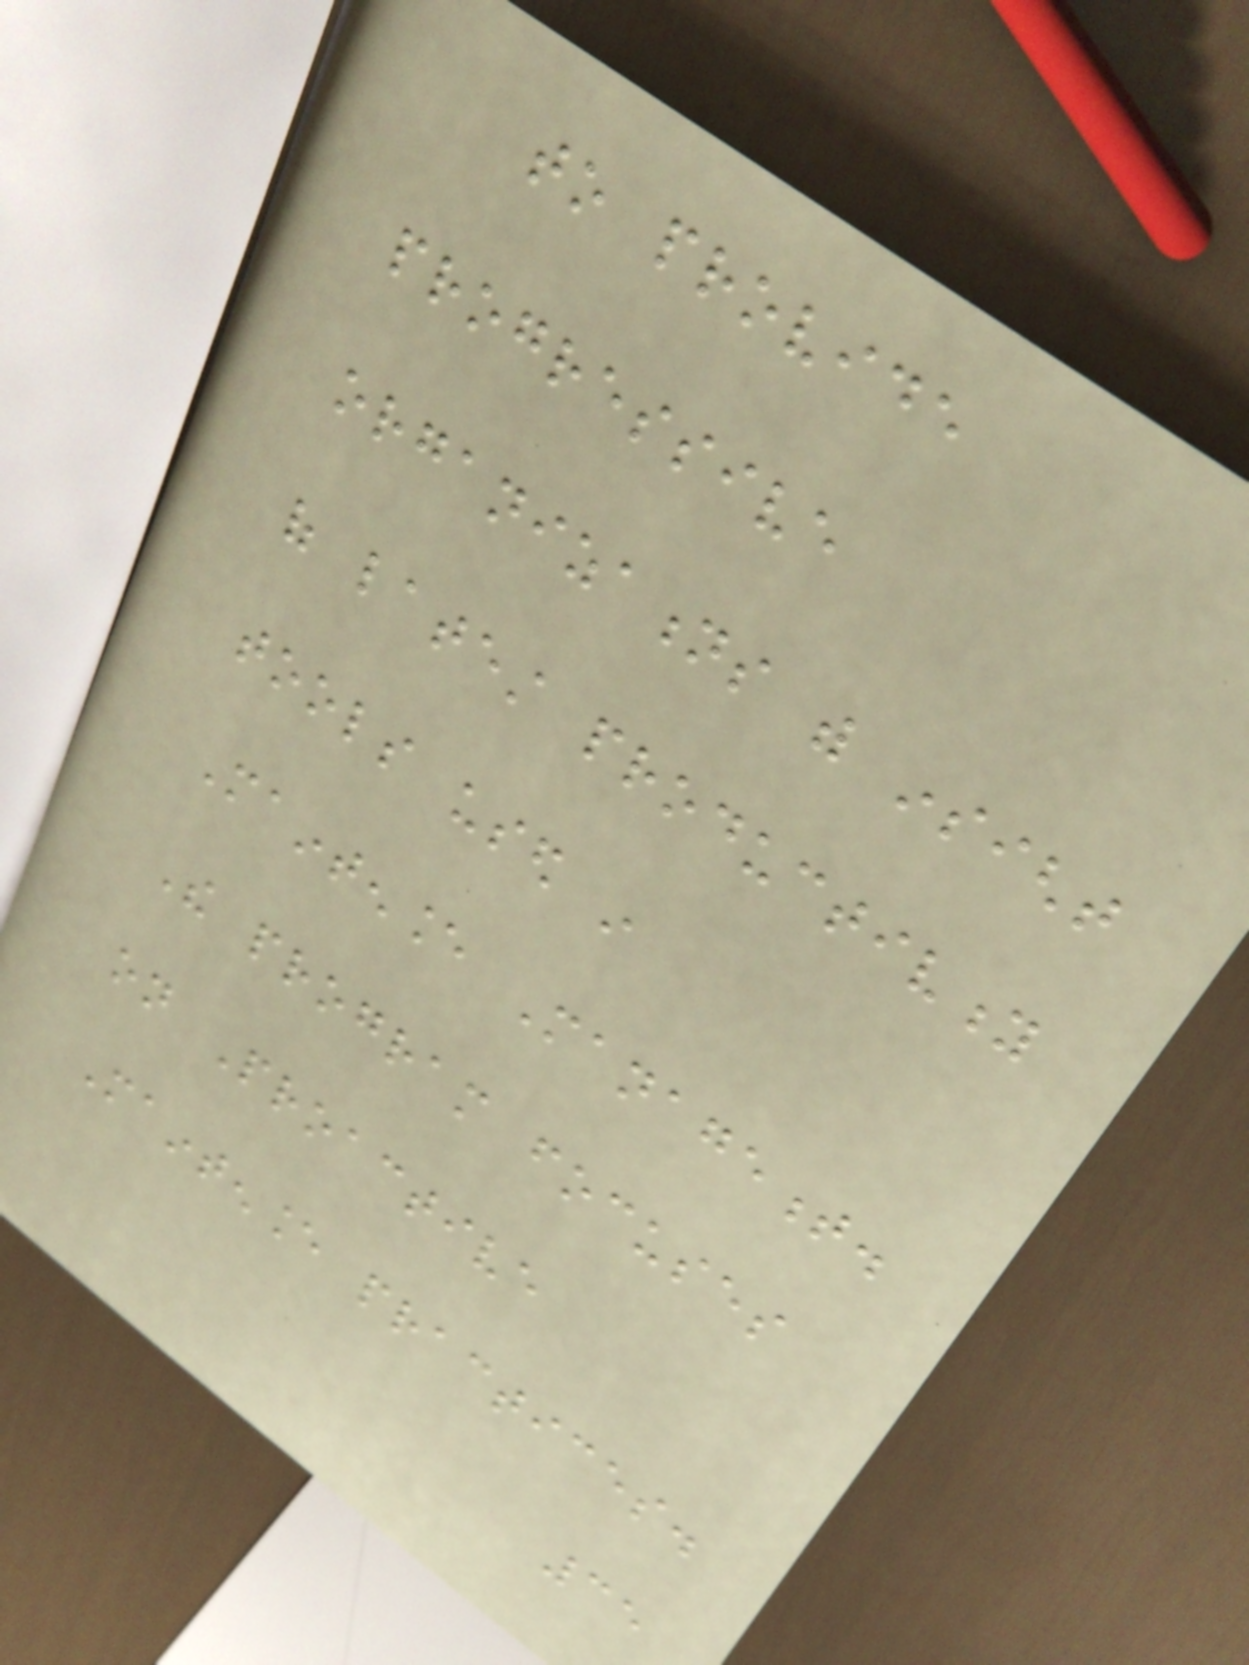to provide
progressive
organizations with insight
of latest productivity
tools used in
Maintenance Management.
The program focuses
on Proactive
Maintenance practices.
35
